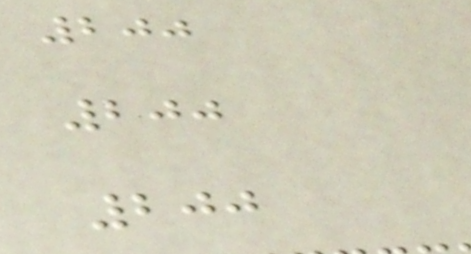200
200
200
